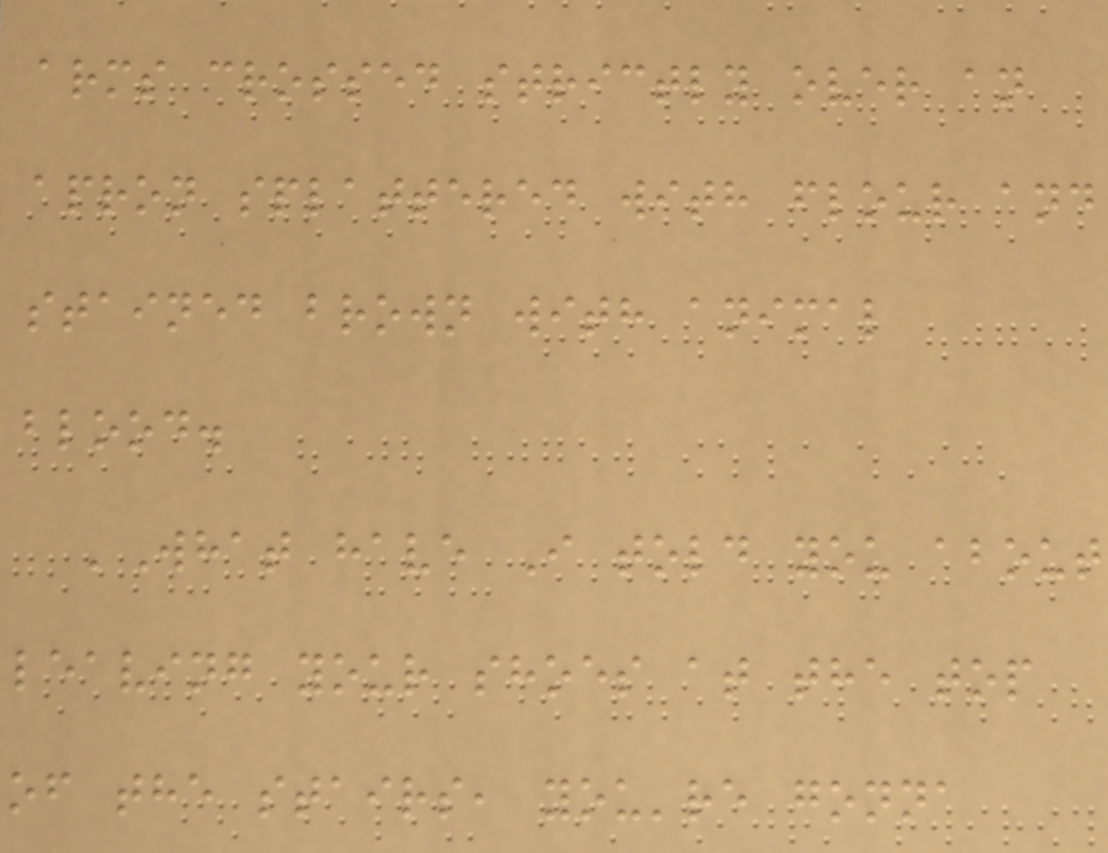arms crossed strictly over an
apron splattered with flour and
stained brown with animal
blood.
'What have I told you about
leaving your shoes at the top
of the stairs, you're gonna
